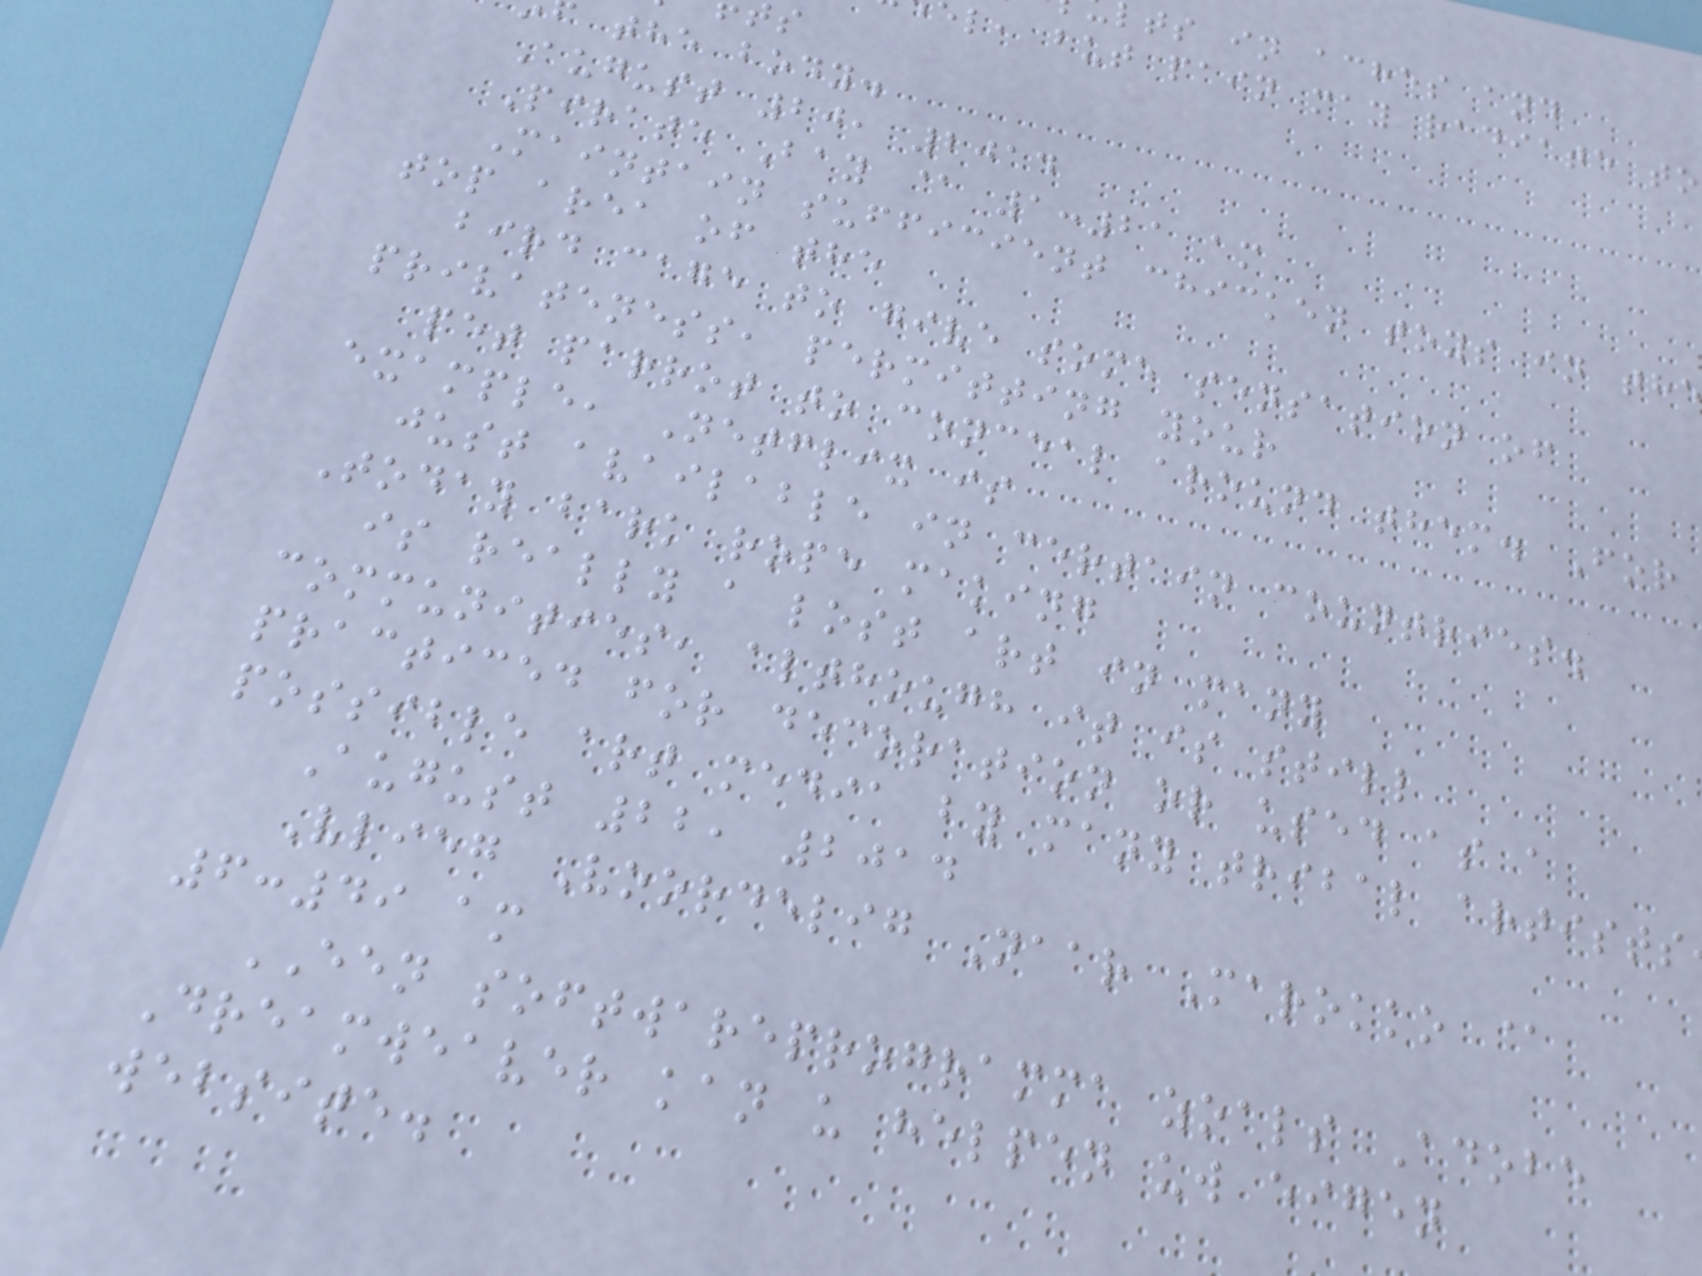lts in aches and
l, but pain may radiate to
the body.
August 20, 2014
Pirate Bay @ 1:21 am
Maintain sufficient chicken toys in the
top area of the
bird cage to give some sensation of
privateness, permitting your
pet parrot to conceal around them. For
example, Netflix is
just available in certain countries.
Today bark rope making
is really a lost art in many
communities, although it is still
practiced for decoration or used as a
possible art media by many tribal artists
August 22, 2014
Vlieg Voordelig Naar Marokko @
6:49 am
EEN softwareprogramma zoals Adobe
Dreamweaver kan u helpen uw eigen
website.
